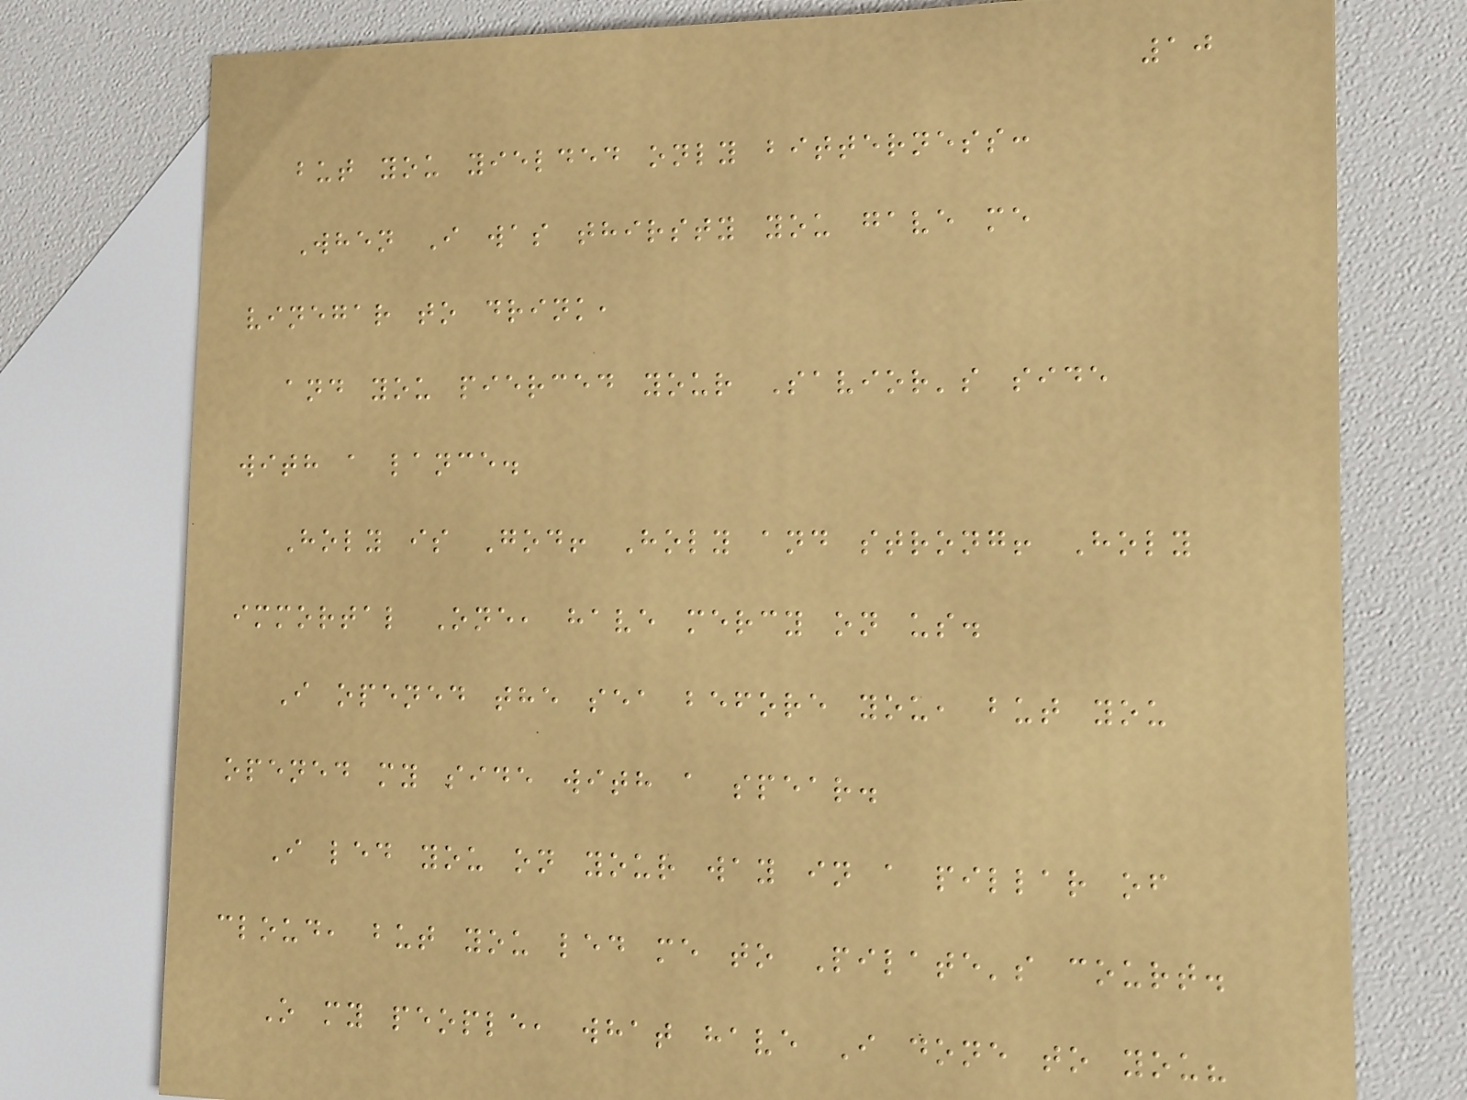10
but you yielded only bitterness:
When I was thirsty you gave me
vinegar to drink,
and you pierced your Savior's side
with a lance.
Holy is God! Holy and strong! Holy
immortal One, have mercy on us.
I opened the sea before you, but you
opened my side with a spear.
I led you on your way in a pillar of
cloud, but you led me to Pilate's court.
O my people, what have I done to you?
